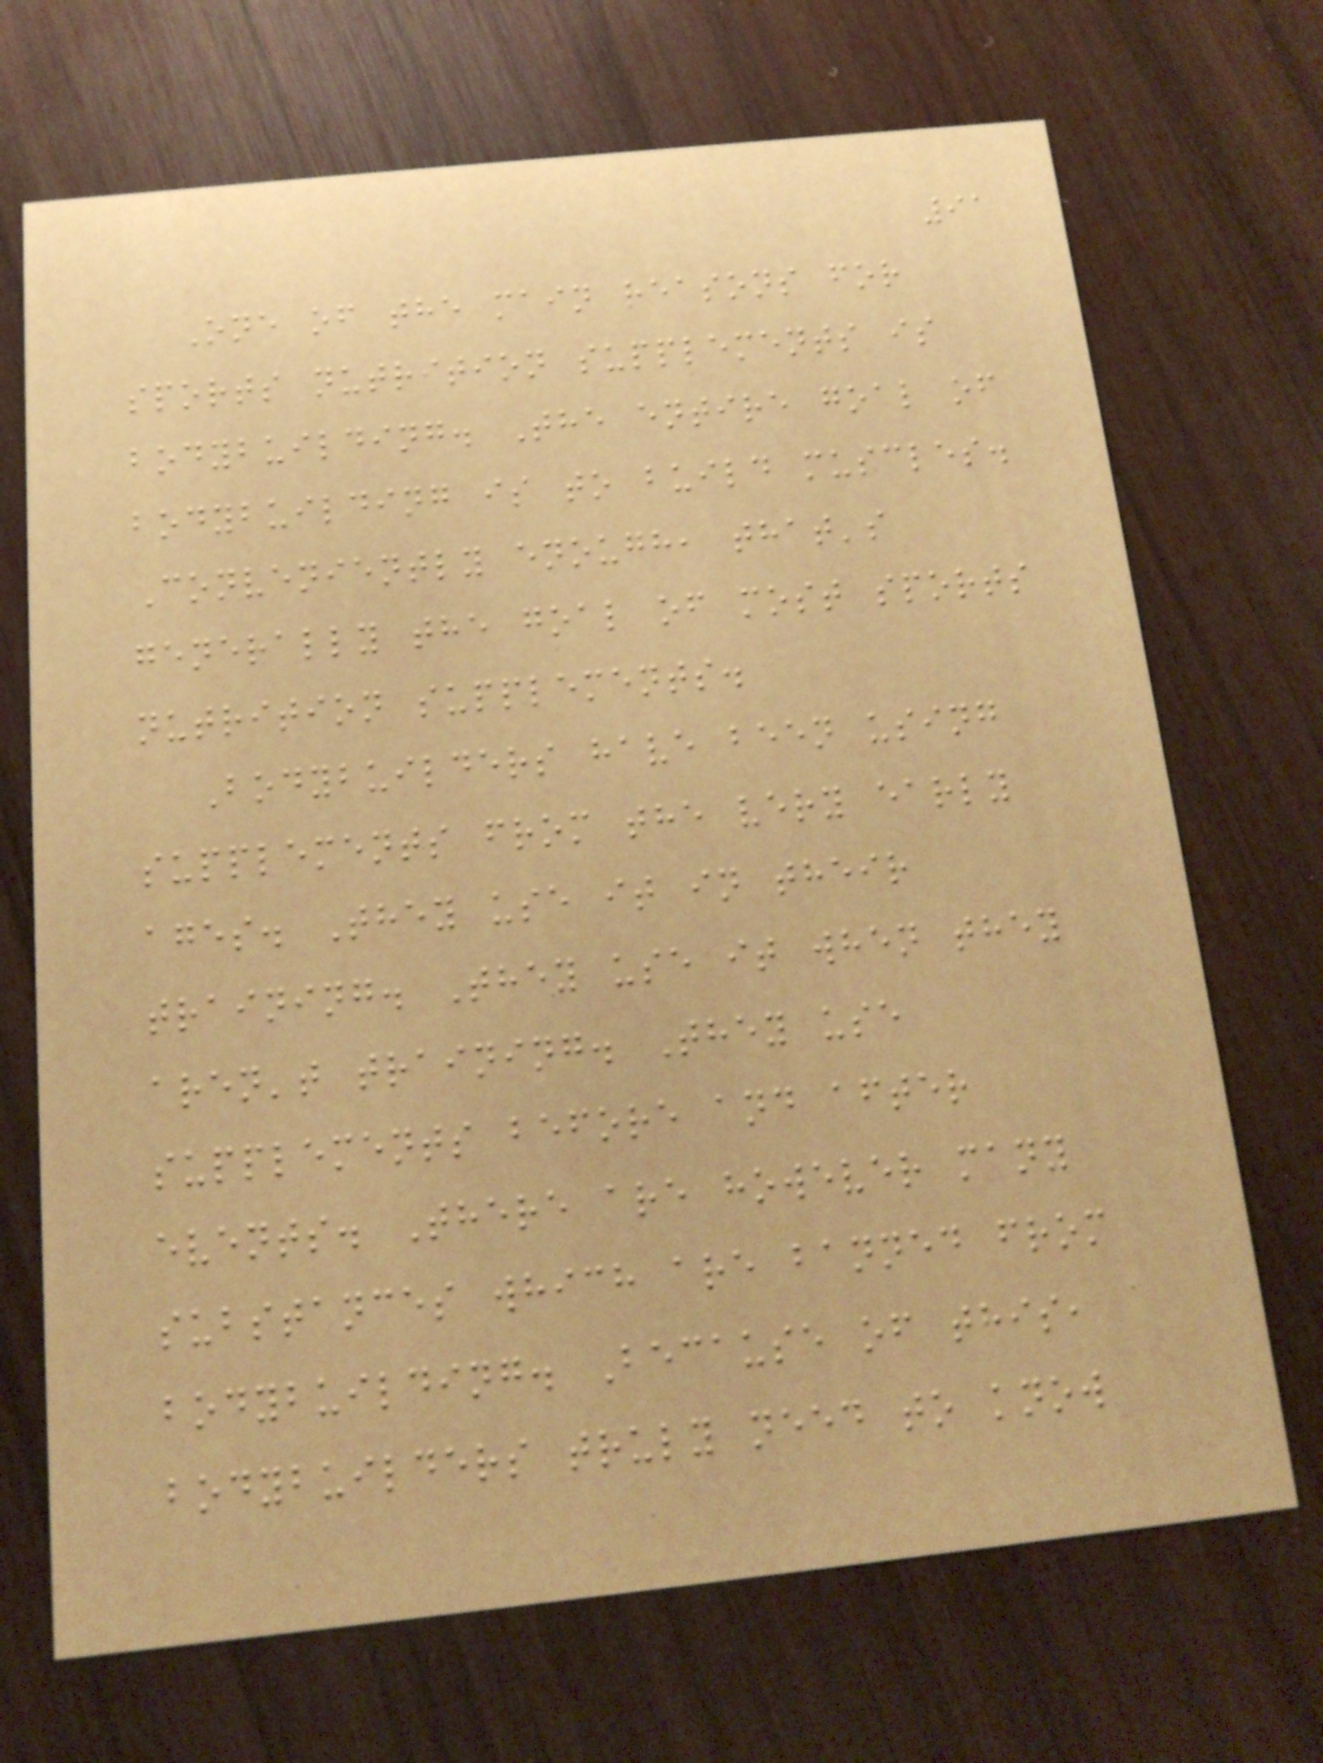91
One of the main reasons for
sports nutrition supplements is
bodybuilding. The entire goal of
bodybuilding is to build muscles.
Conveniently enough, that's
generally the goal of most sports
nutrition supplements.
Bodybuilders have been using
supplements from the very early
ages. They use it in their
training. They use it when they
aren't training. They use
supplements before and after
events. There are however many
substances which are banned from
bodybuilding. Because of this,
bodybuilders truly need to know
